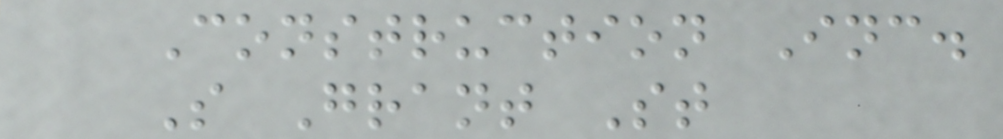Construction Inc.
S Grant St
